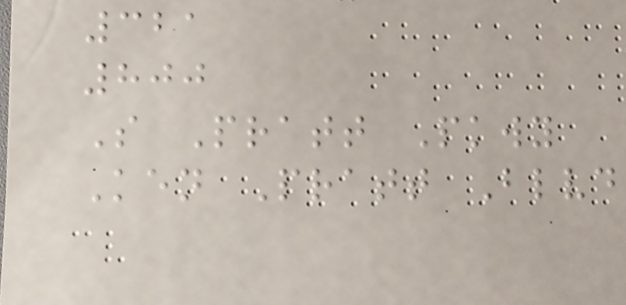321
800
S Pratt Pkwy
Ken Pratt Blvd
